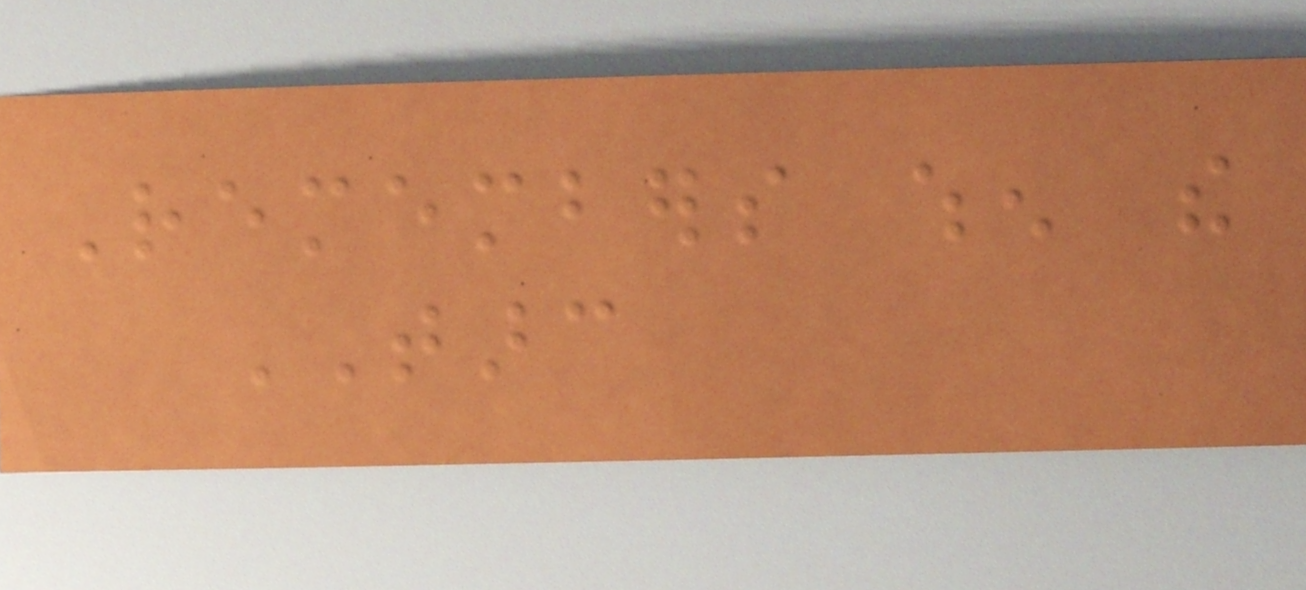Remembers when the
TARC
